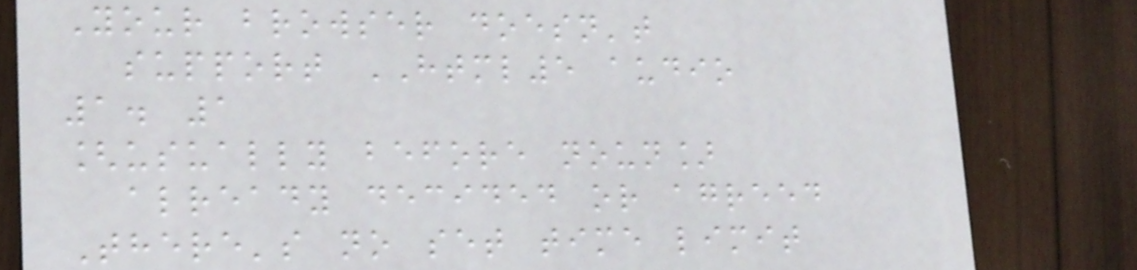Your browser doesn't
support HTML5 audio
1. 1
[usually before noun]
already decided or agreed
There's no set time limit
